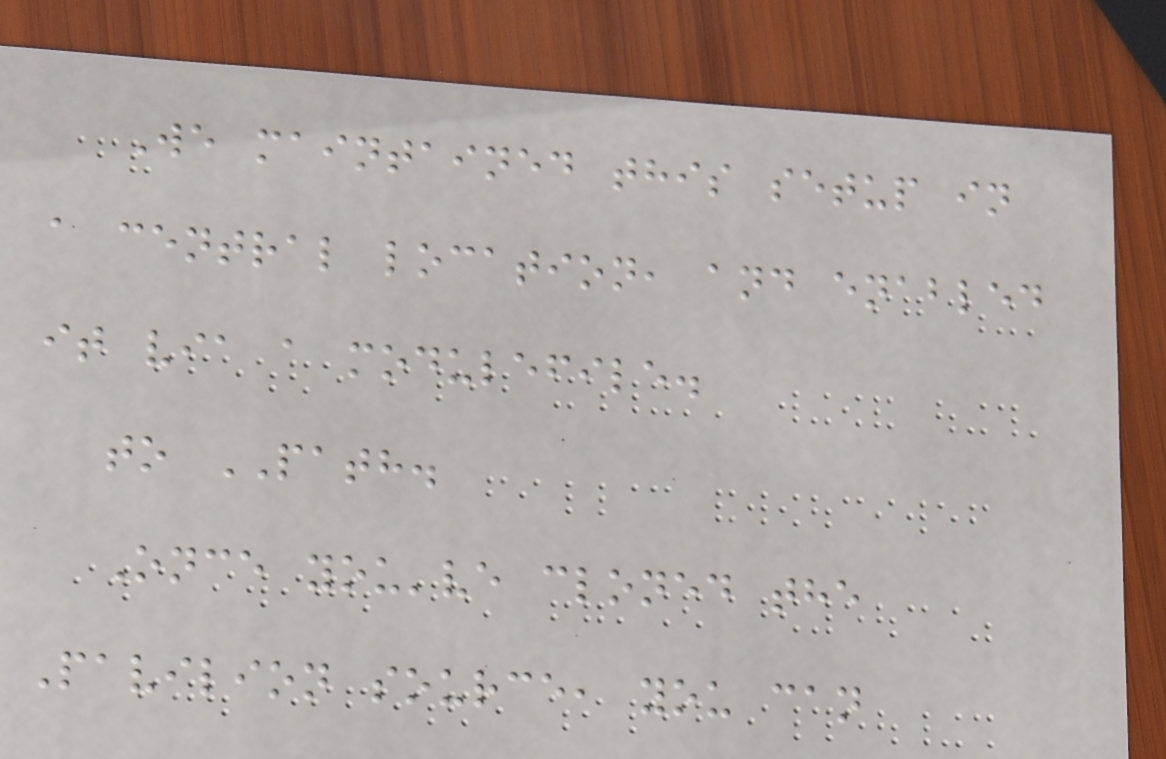We maintained this setup in
a central location, and enabled
it via a modulefile.
to PATH.
Once you've cloned the
Pavilion source, you can
